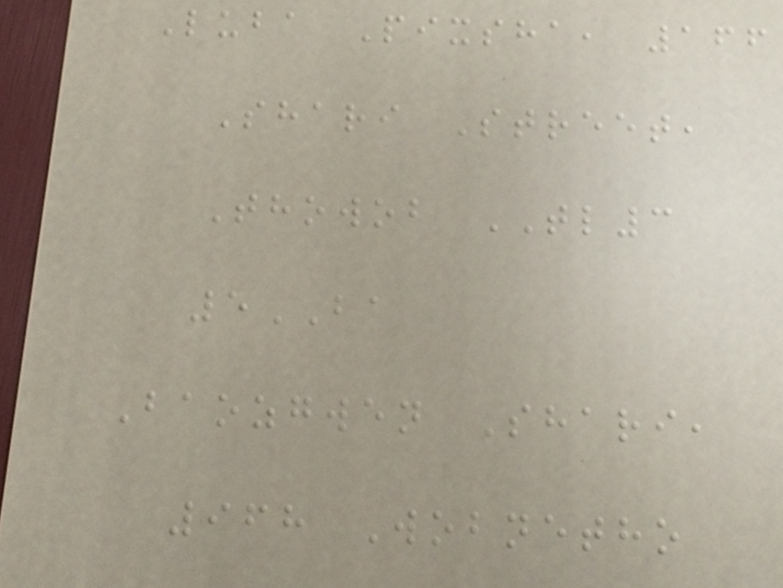Luba Pixsha, 166
Shari Street,
Thowob TL3
5BA
Baozgwen Shari,
968 Wobnetho
